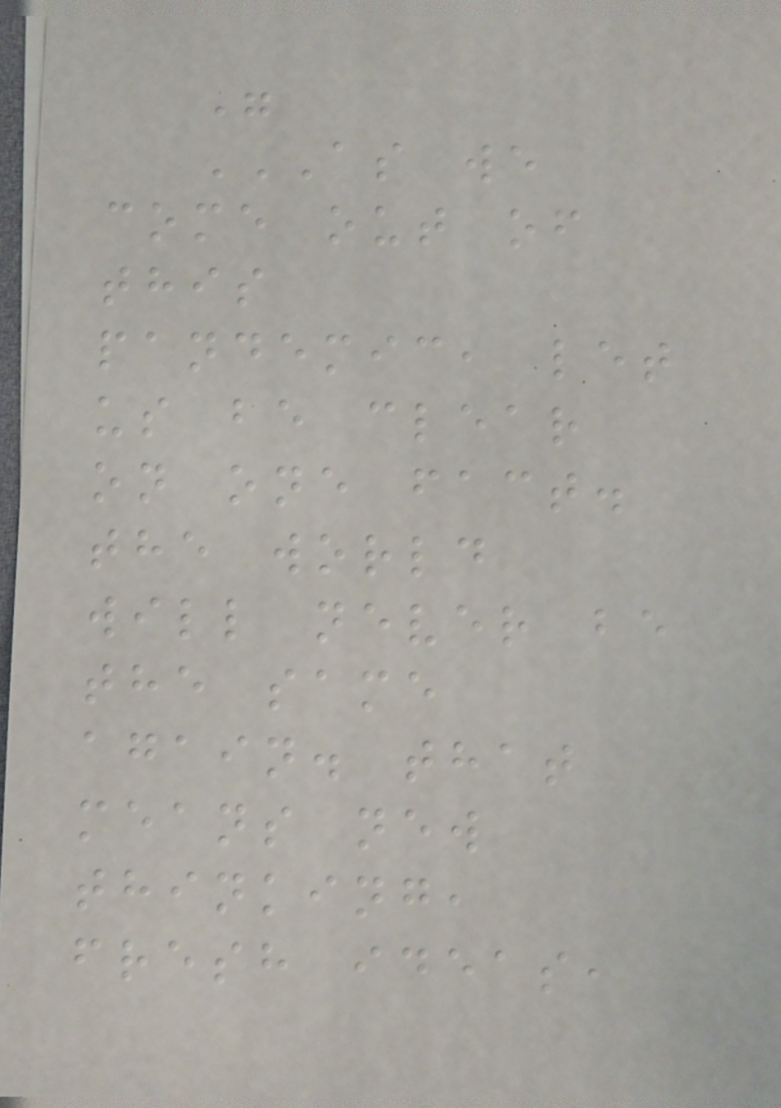"
AS WE
COME OUT OF
THIS
PANDEMIC, LET
US BE CLEAR
ON ONE FACT.
THE WORLD
WILL NEVER BE
THE SAME
AGAIN. THAT
MEANS NEW
THINKING,
FRESH IDEAS,
